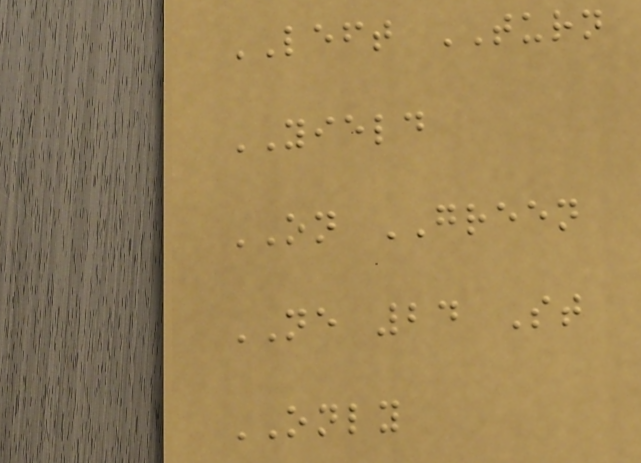LEFT TURN
YIELD
ON GREEN
NE 24 St
ONLY
